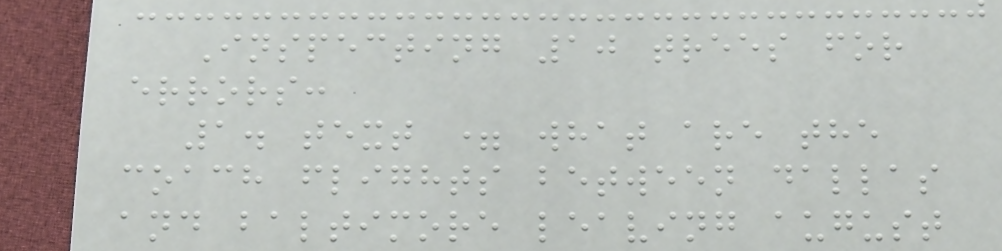Inspecting 10 trees for
errors:
1. text = what are the
coach flights between dallas
and baltimore leaving august
